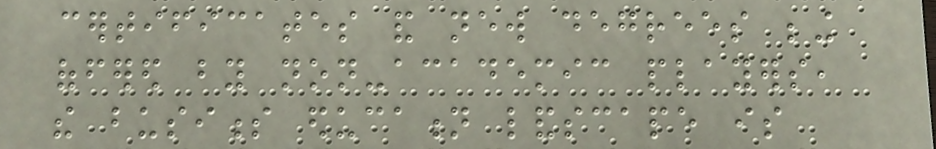certificates and new degrees being
offered by non-academic players,
the business education landscape is
